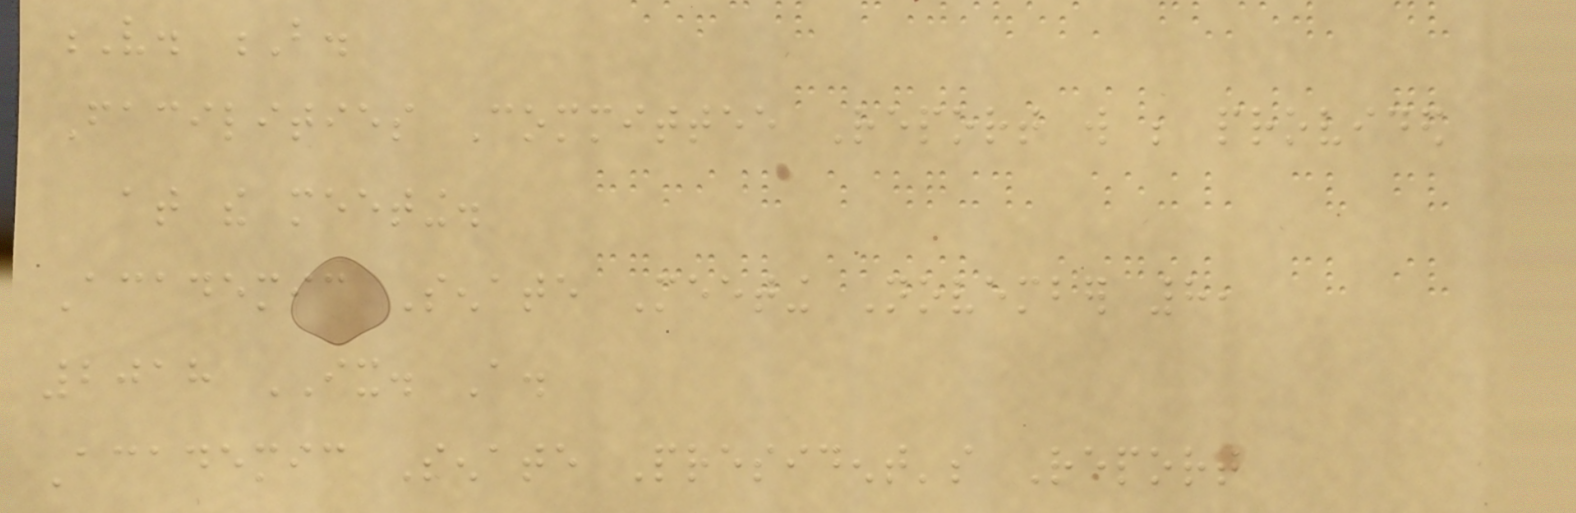V. B.
Facilities Committee Report will be provided
at the meeting.
Academic Senate Meeting November 8,
2018 IX. A.
Academic Senate President's Report
